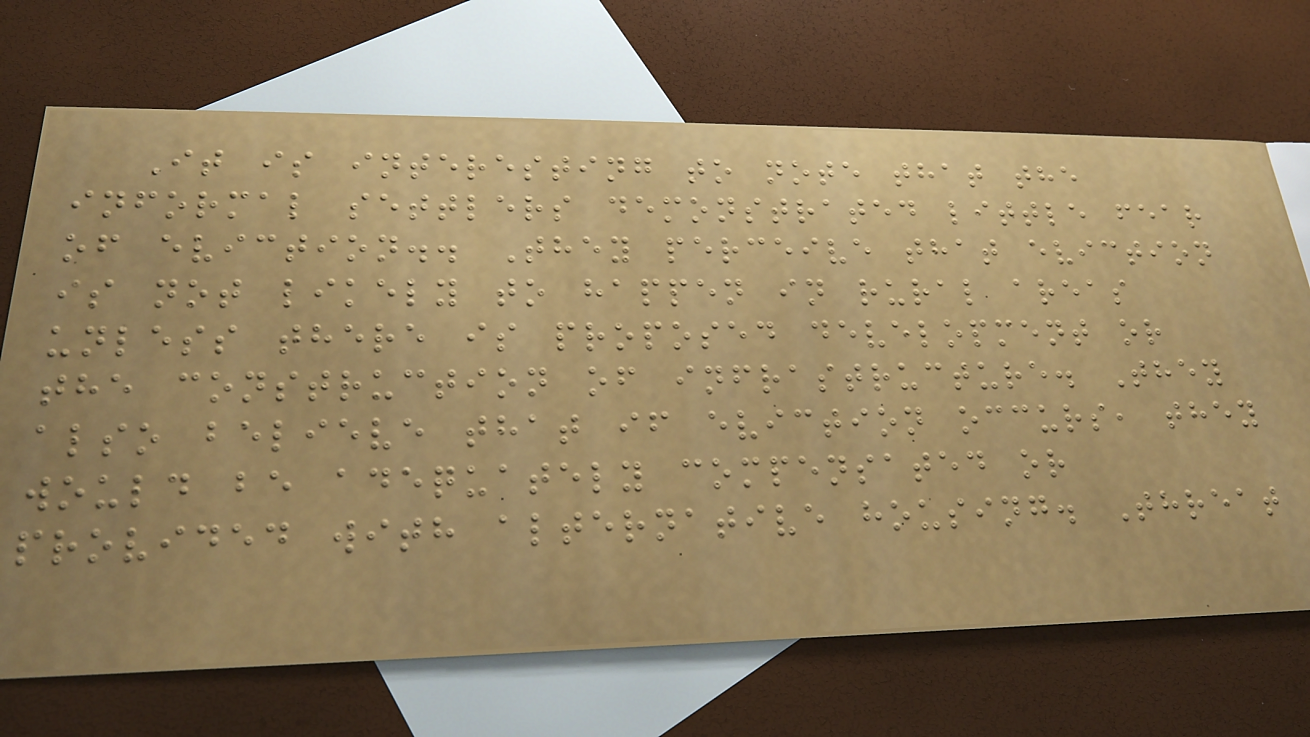It is interesting to note that the
informal settlers demonstrated little fear
of eviction.. They perceive that eviction
is not likely to happen in rural areas
unless there is proposed development or
the construction of infrastructure. They
also believe that if eviction occurs, they
would be adequately compensated or
provided with alternative housing. Threat
